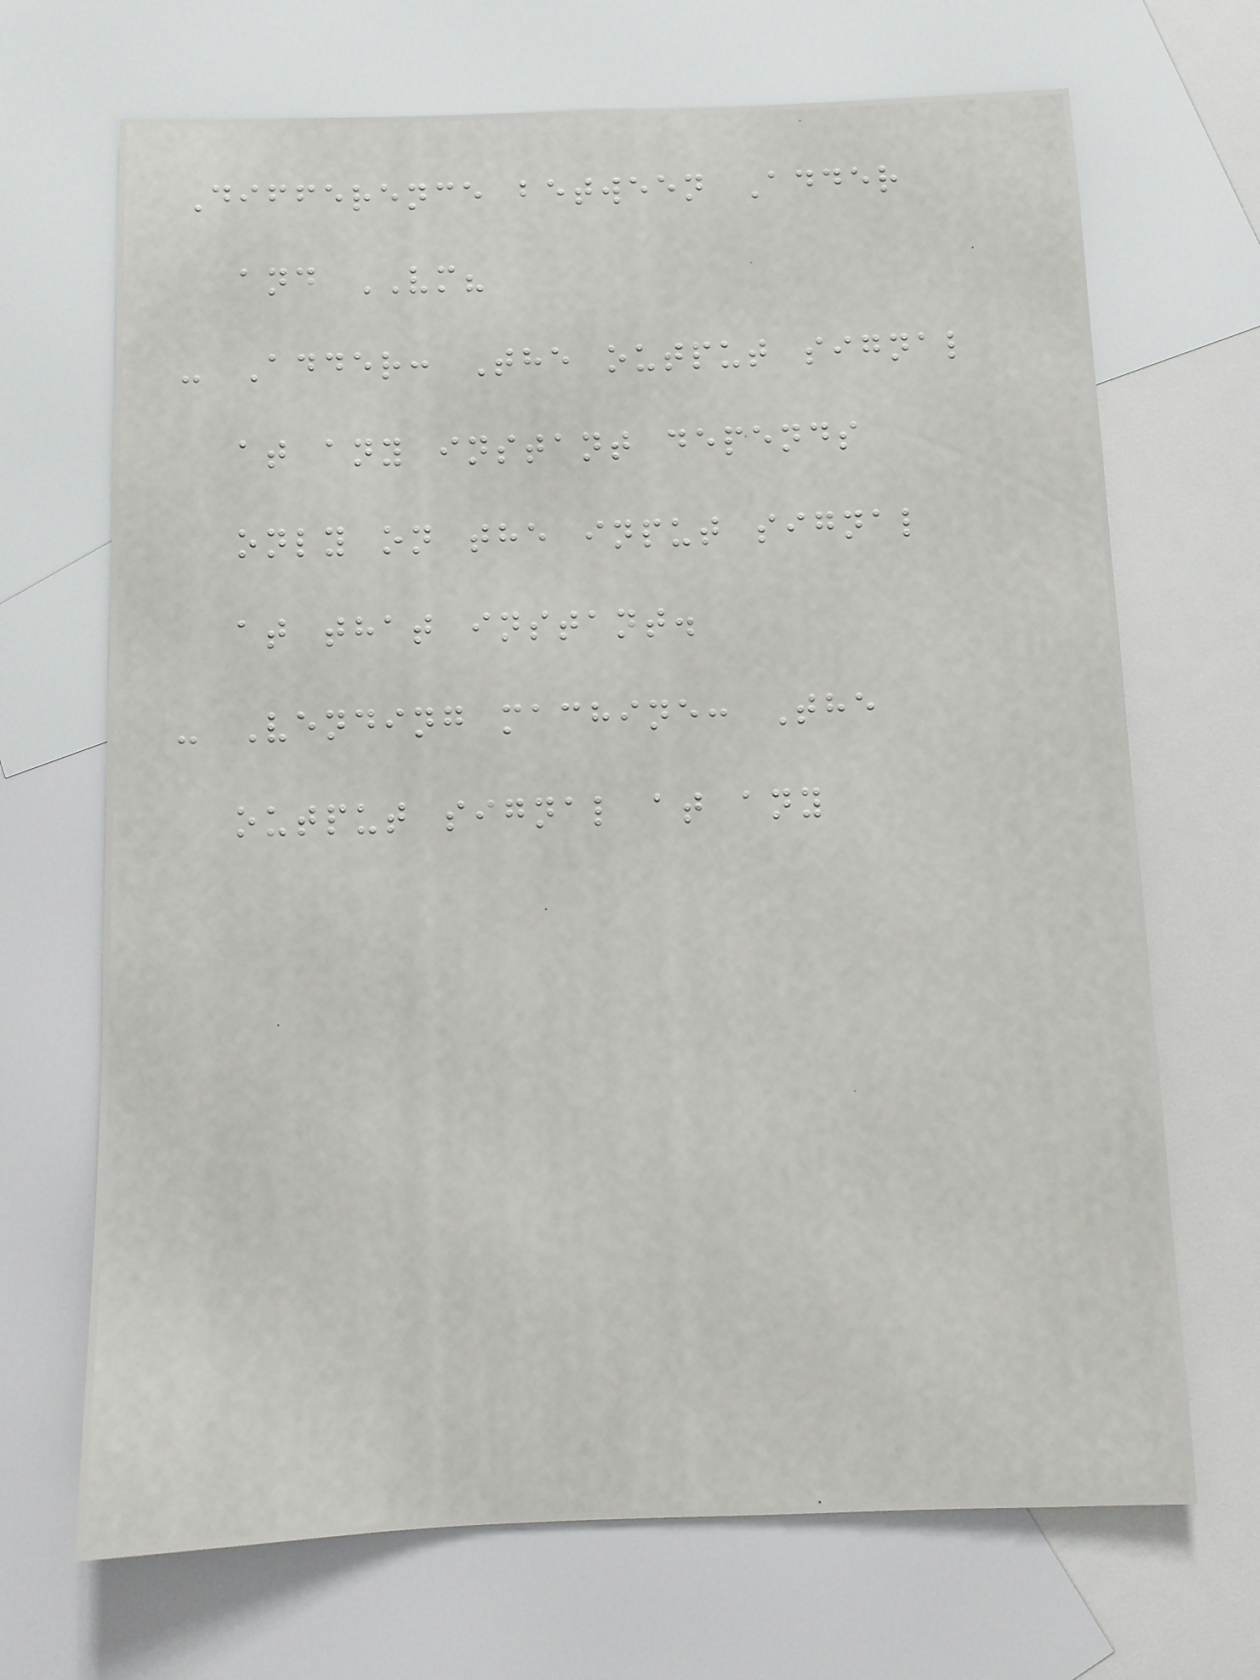Difference between Adder
and VM?
- Adder: The output signal
at any instant depends
only on the input signal
at that instant.
- Vending machine: The
output signal at any
